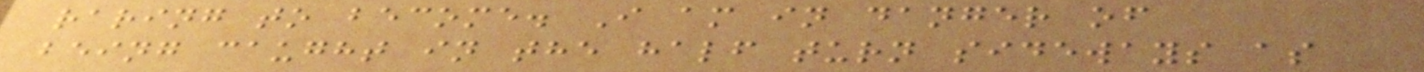raring to become. I am in danger of
being caught in the half turn sideways as
